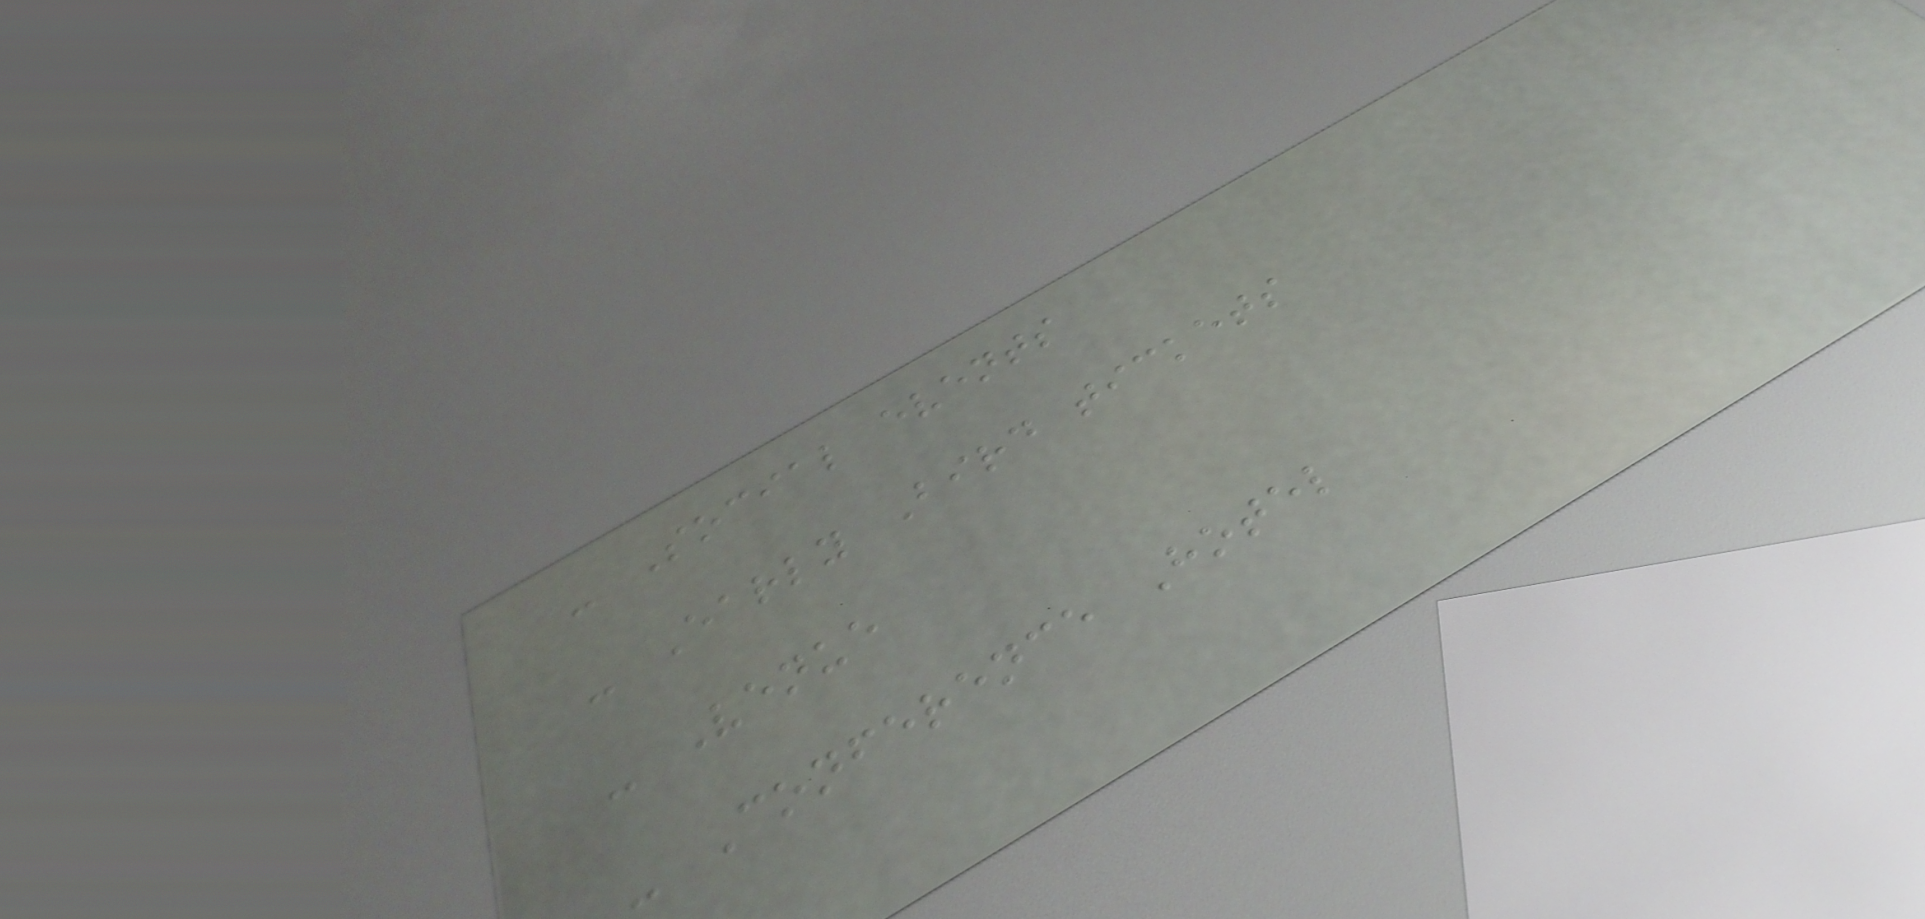- Social events
- Early Bird tickets
- Venue
- Conference Hotel
